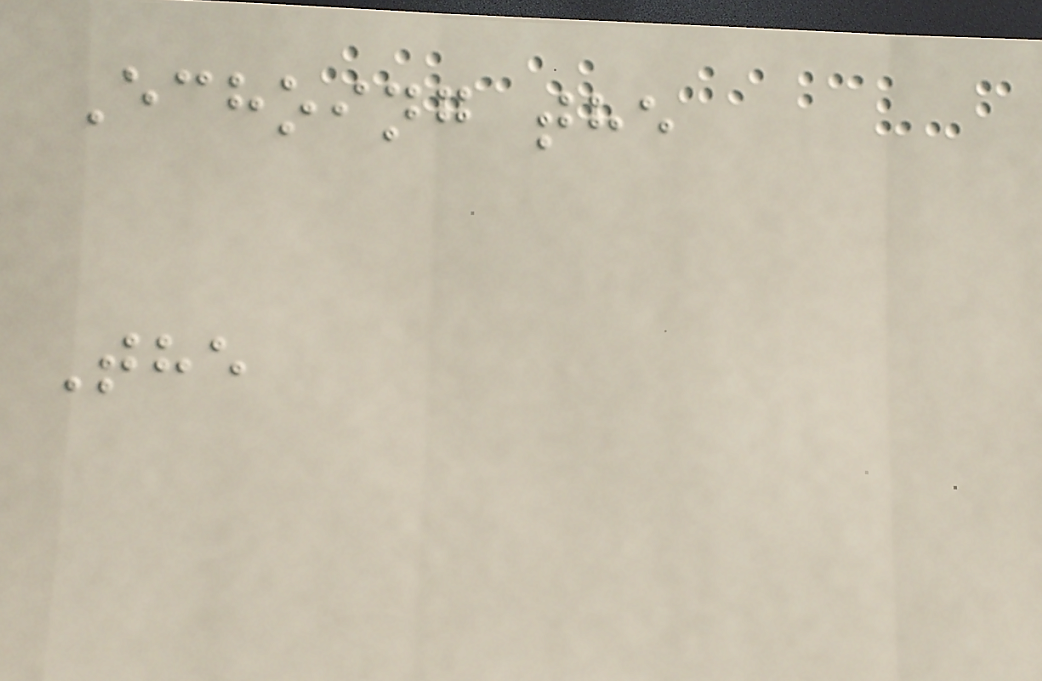Echoing the
The
